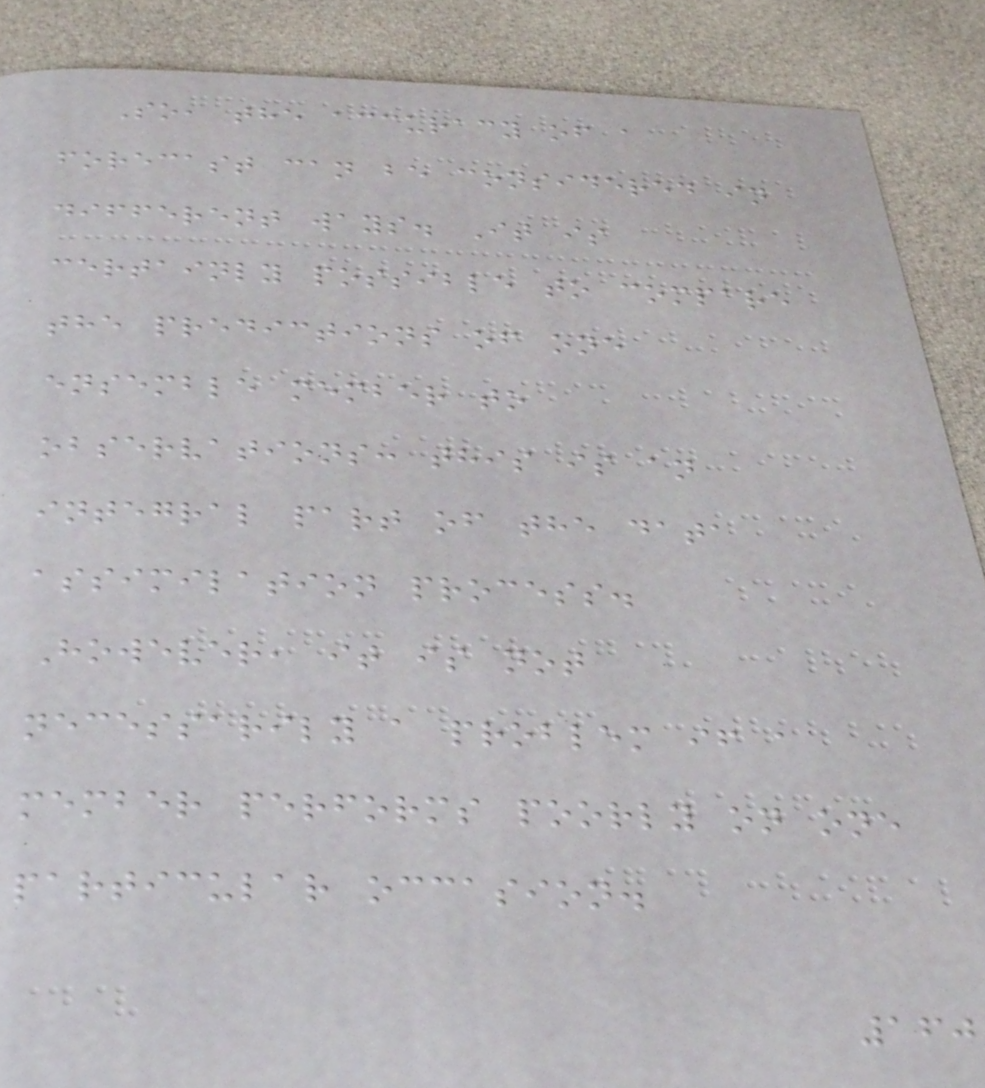So, the accuracy of a
forecast can be considered in
different ways. It is
certainly possible to compare
the predictions of one
ensemble member to
observations: this is an
integral part of the data
assimilation process.
However, it is not
necessarily a problem if a
member performs poorly on one
particular occasion.
160
